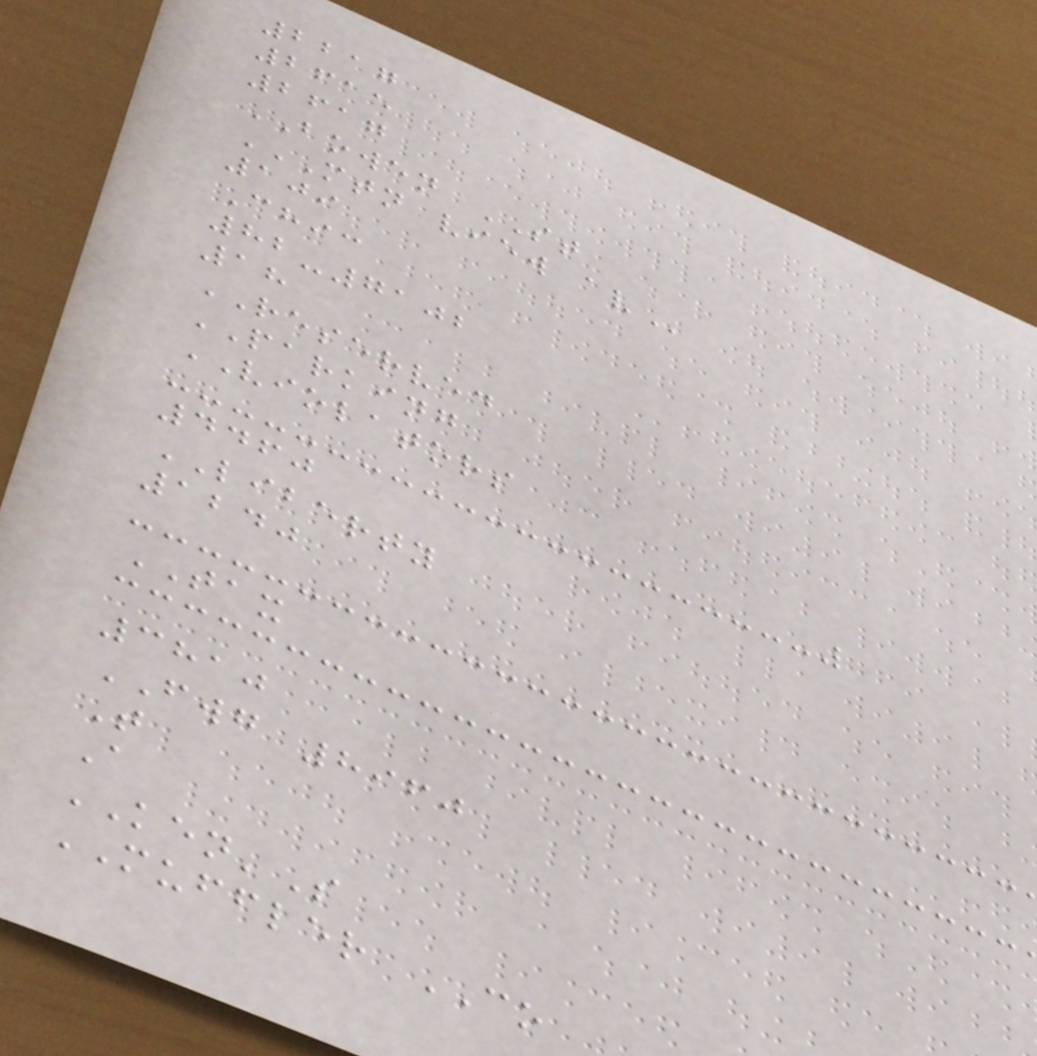2217
2615
2617
BOWEN ST
MTN VIEW AV
109
Chic
82-7102
18
RESERVED
PARKING
VIOLATORS
4460
LIBERTY
1240
TAX
3810
FWG 8960
T
A
KEN'S
MUFFLER CO
